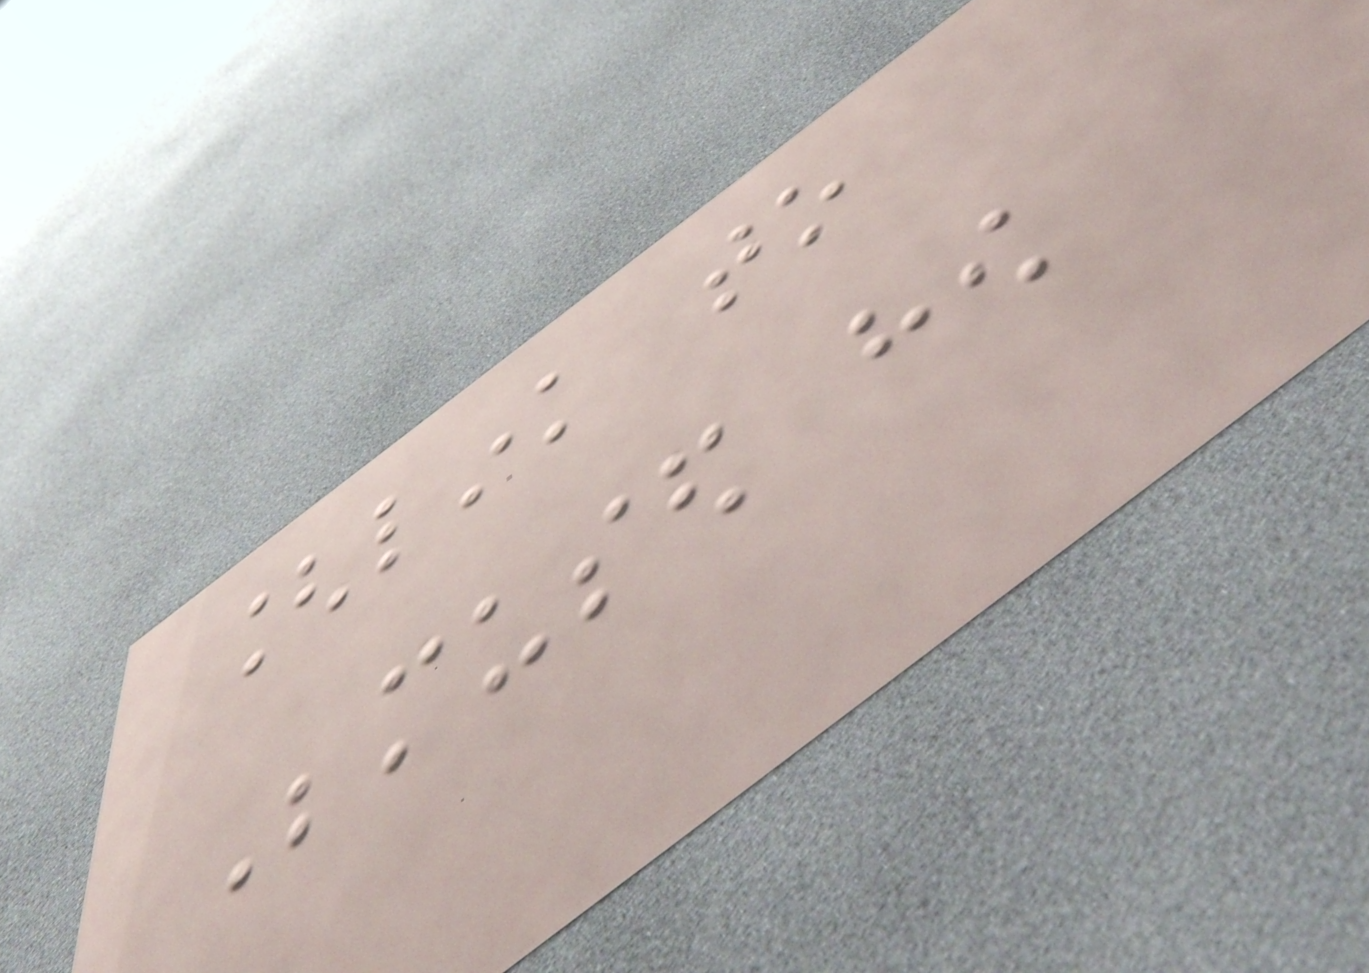[link to
Bemused how
